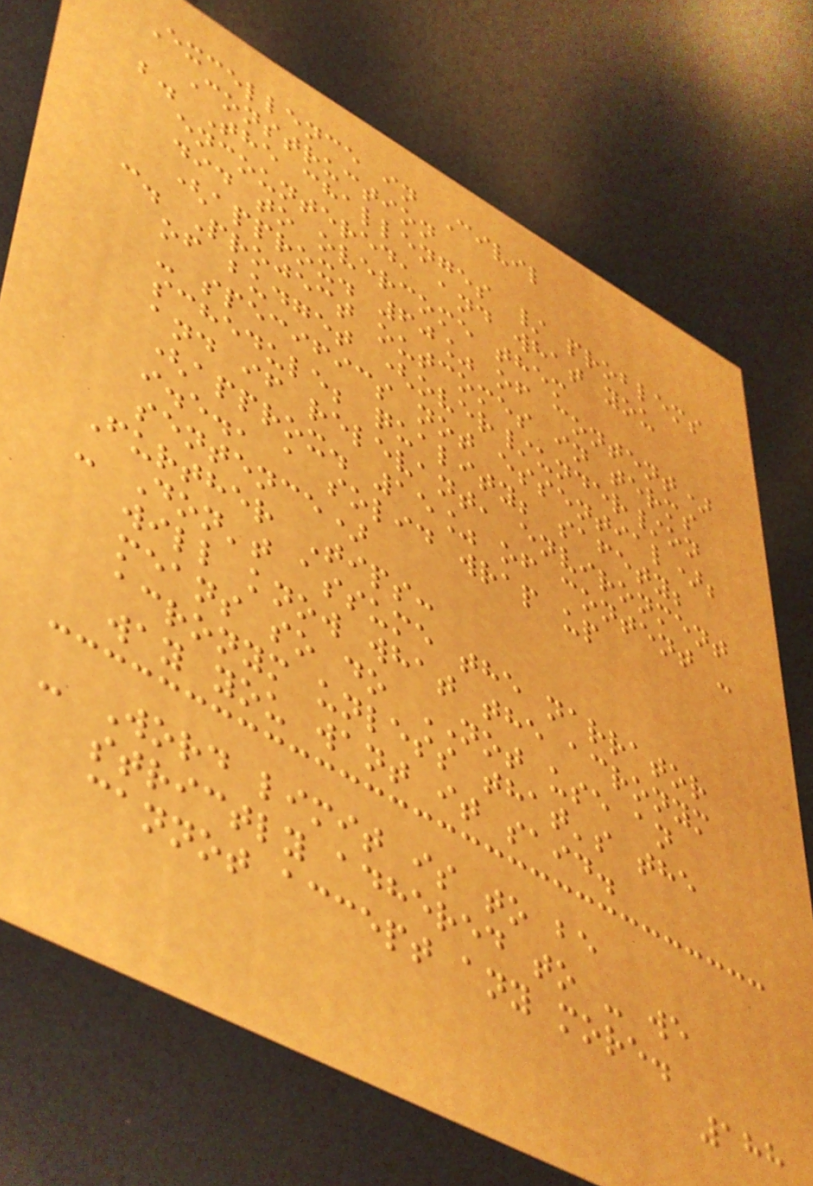Excellence in Civil
Construction
b. The challenges / problems
encountered, and what you
did to overcome them
(approx. 60% of content)
c. Project outcomes in terms
of budget (over/under/on
- specifics not essential);
schedule; quality; safety;
and if relevant, environment
(approx. 15% of content -
i.e., a solid wrap up
sentence)
Further Tips:
- Don't assume the narrator
will know what the acronym
means so do NOT use an
acronym unless that's the
way you want it said.
- Word limit is to be
strictly adhered to - we
cannot accept any more.
188
